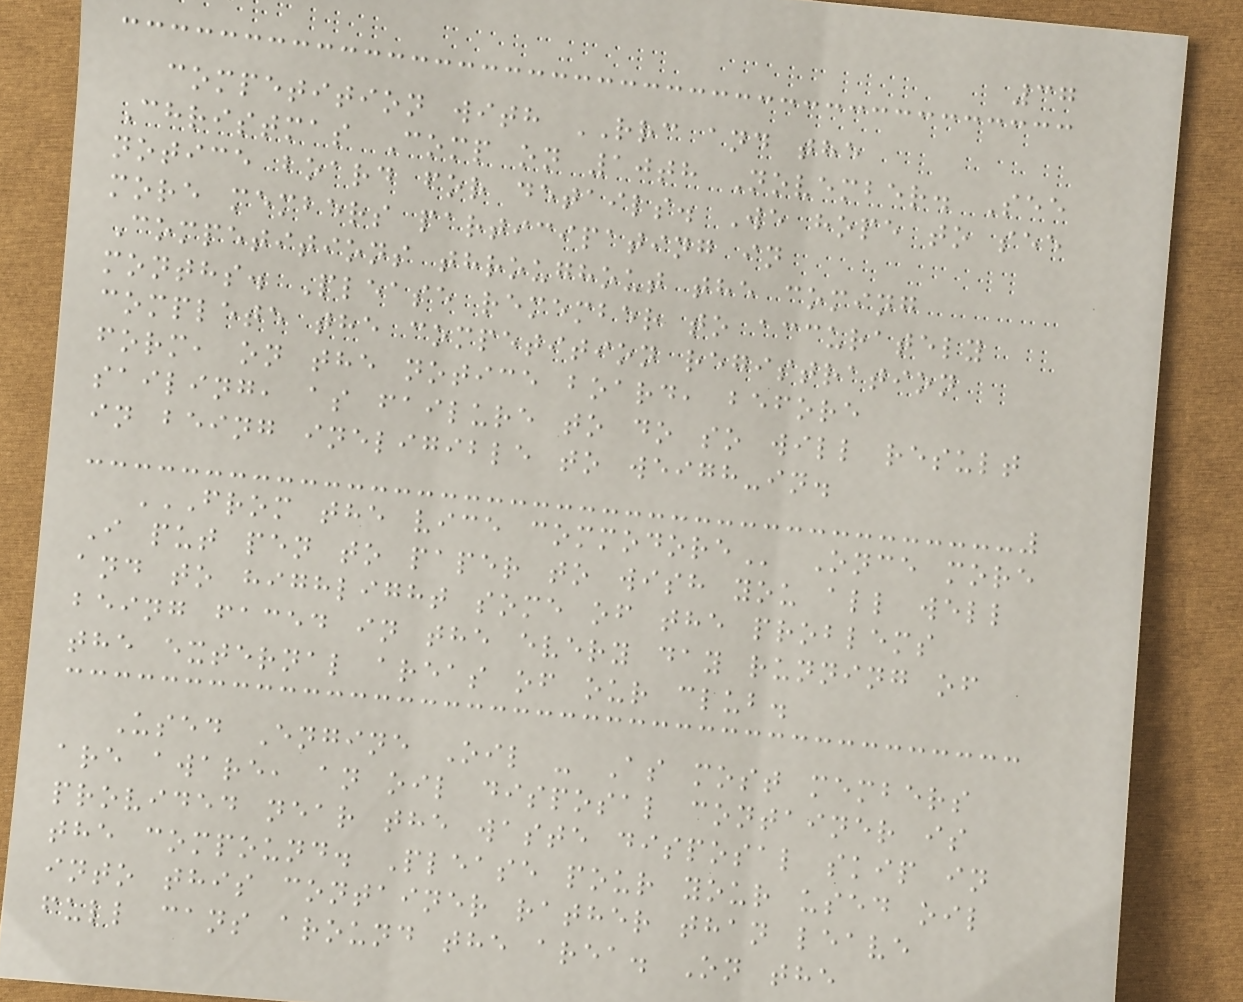37
competition with RRC and the
Christmas Comp on 10th November. See
notice board for details. We hope to see
more members participating in
Competitions throughout the coming
months. Please remember to accurately
complete the competition registration
form, on the notice board, before
sailing, as failure to do so will result
in being ineligible to weigh-in.
FROM THE VICE COMMODORE Once more
I put pen to paper to wish you all well
and to highlight some of the problems
being faced in the every day running of
the external areas of our club.
Used Engine Oil - As most members
are aware, an oil disposal container is
provided near the waste disposal skip in
the compound. Please pour your used oil
into this container rather than leave
full cans around the area. On the
